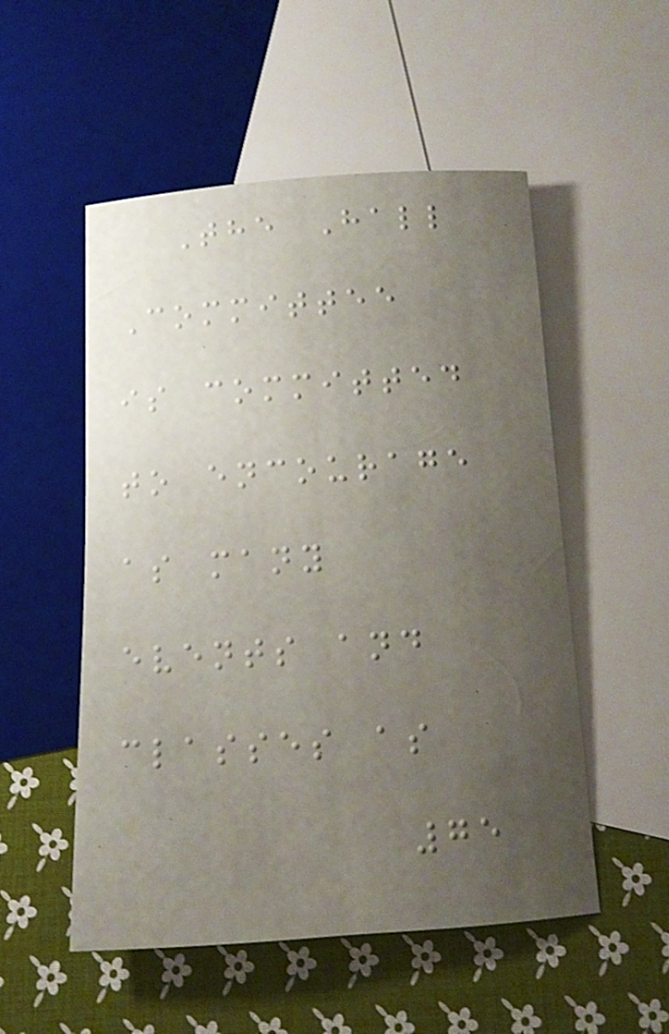The Hall
Committee
is committed
to encourage
as many
events and
classes as
75
